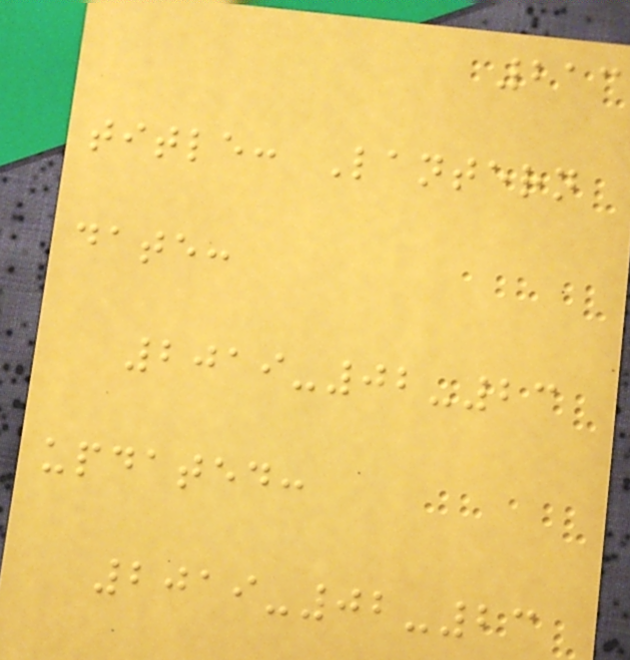213
title: Lantern
date:
2019-02-23
updated:
2019-02-23
